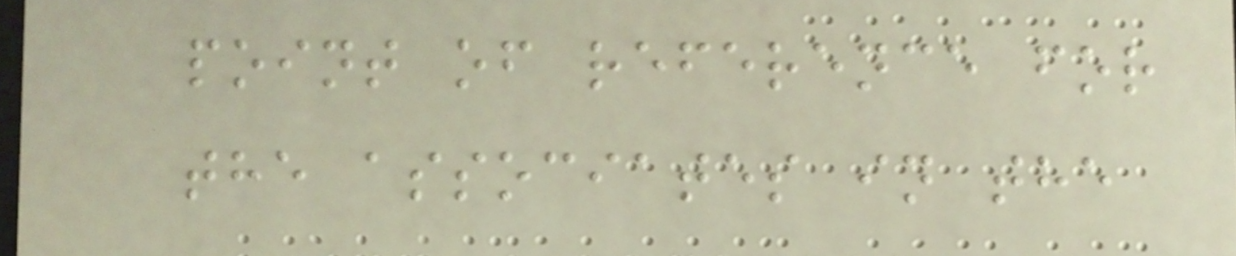point of reference for
the associates in the
